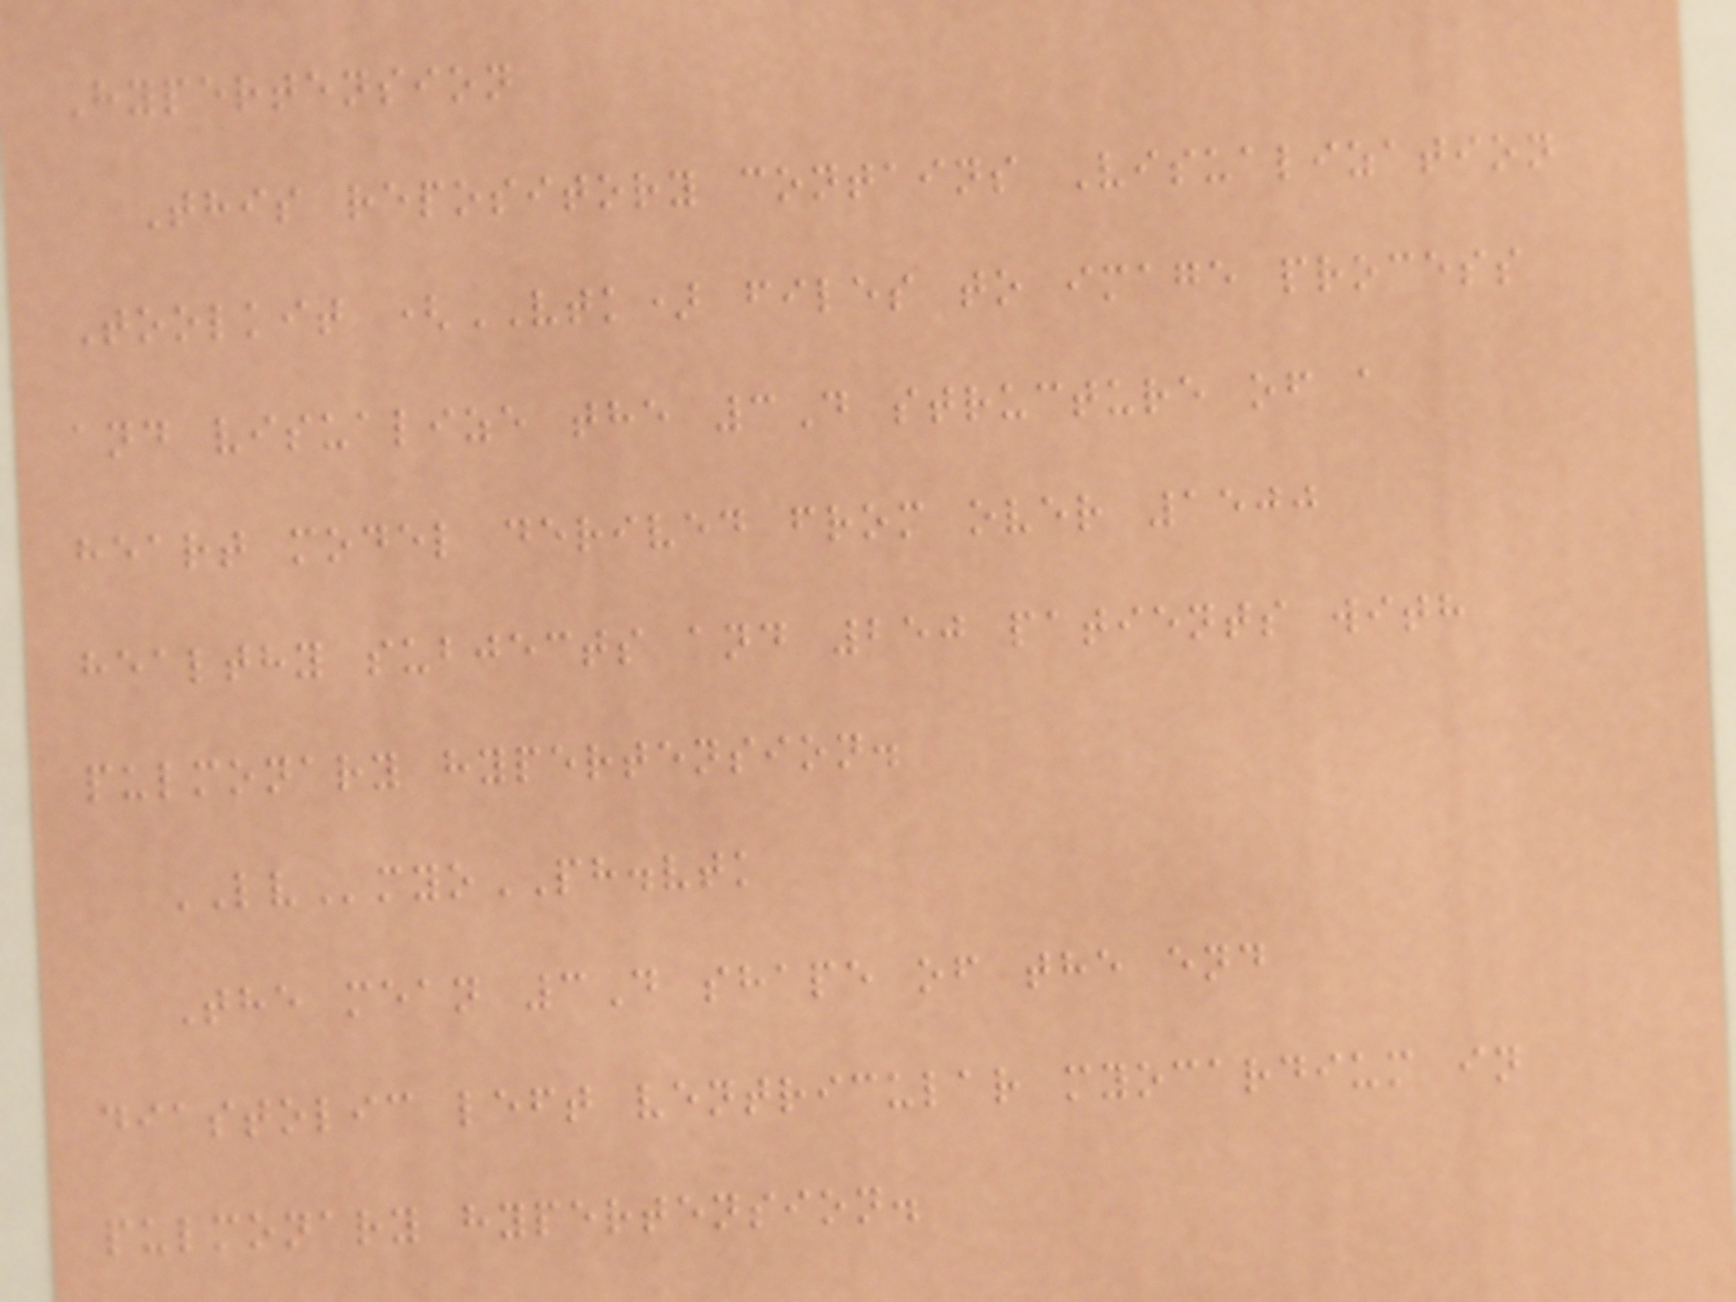Hypertension
This repository contains Visualization
Toolkit (VTK) files to image process
and visualize the 3D structure of a
heart model derived from over 1500
healthy subjects and 250 patients with
pulmonary hypertension.
LVmyoPH.vtk
The mean 3D shape of the end
diastolic left ventricular myocardium in
pulmonary hypertension.
